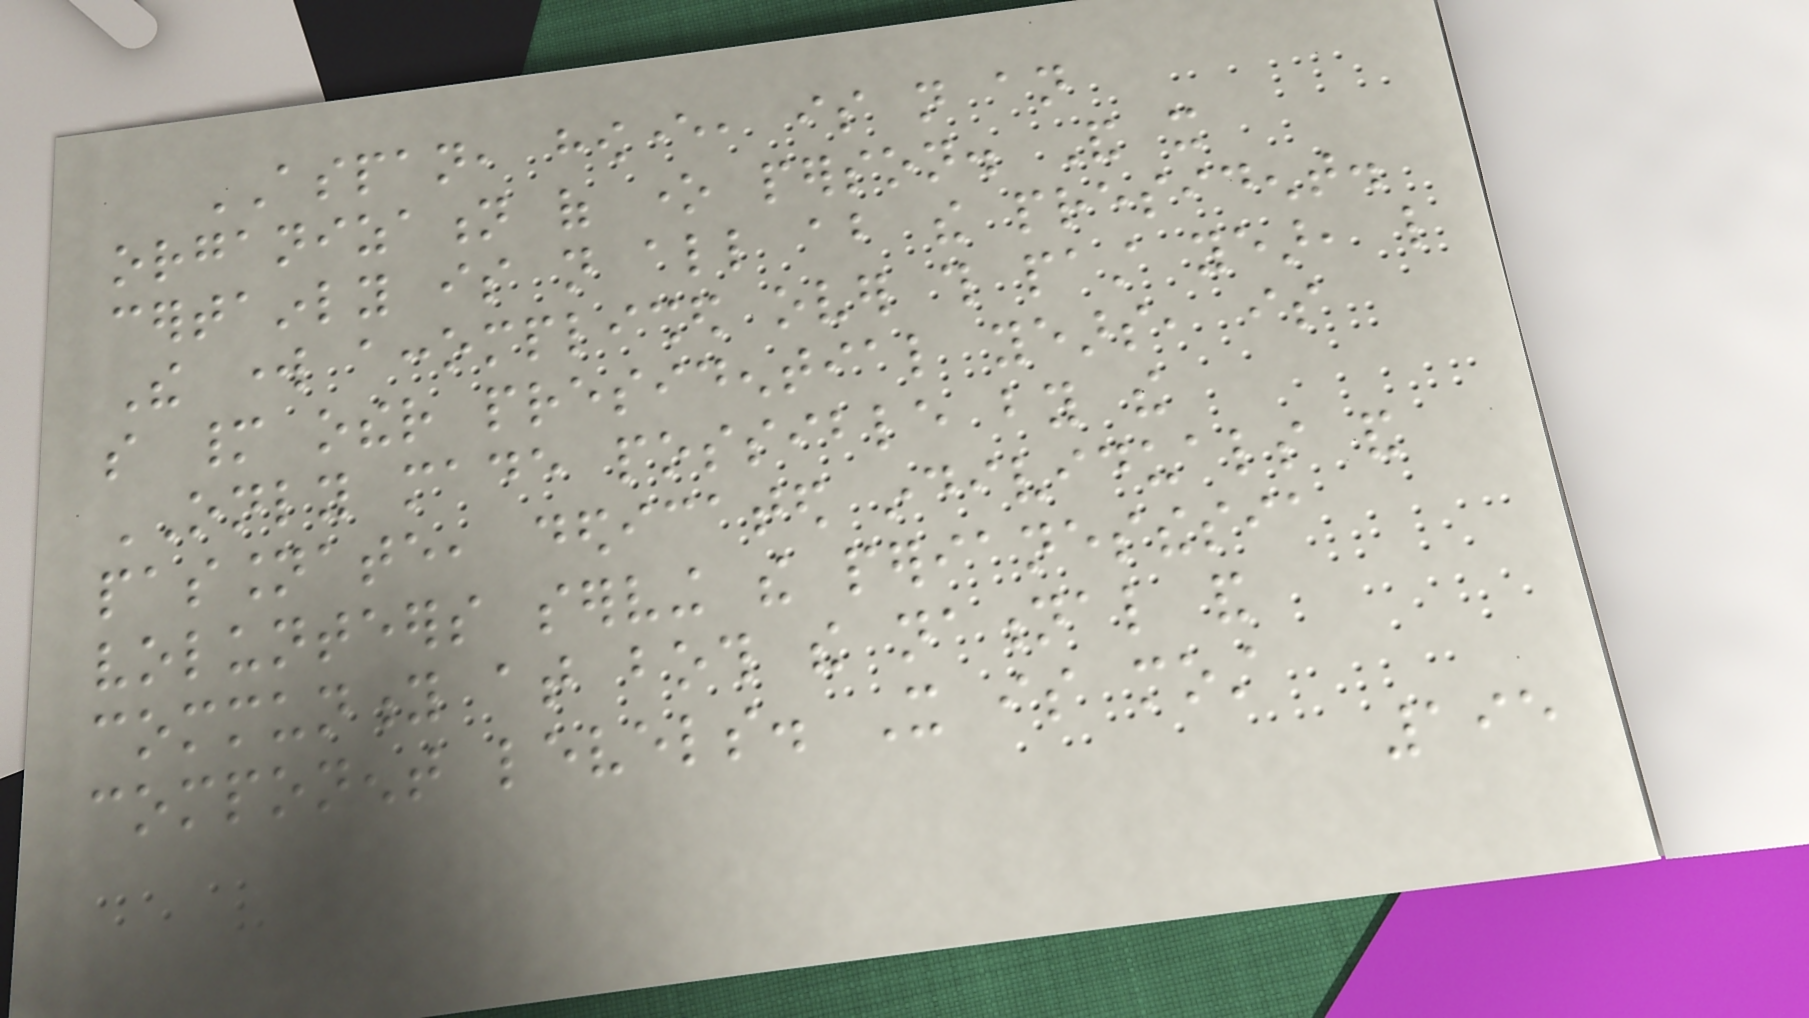ASPAN, however, is not an
organization of one person. And it
certainly is not all about the president.
The work accomplished over this past year, like
so many other presidential years, is
ONLY made possible by the
passionate, dedicated individuals and
volunteers serving the perianesthesia
community at both the national and
component levels. It is most
195
